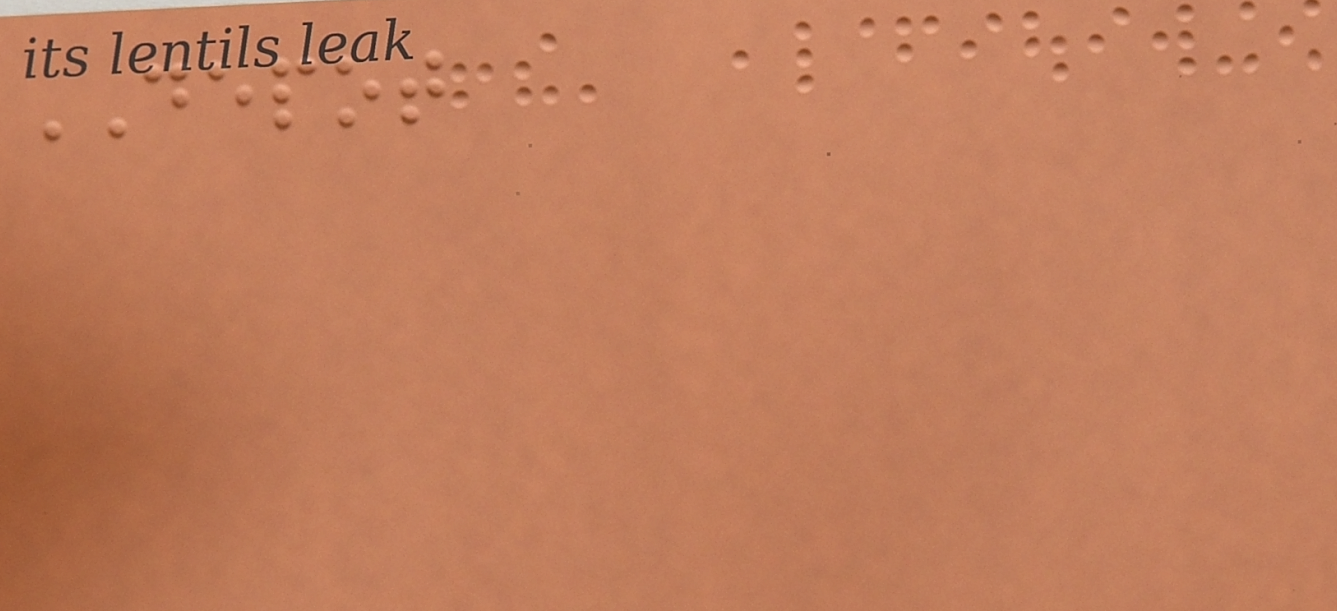DEPOT
